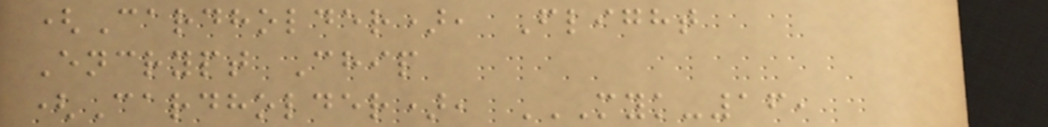(Cardholder), Flight
Encrypt Chip
(Cardholder), MYK-16,
